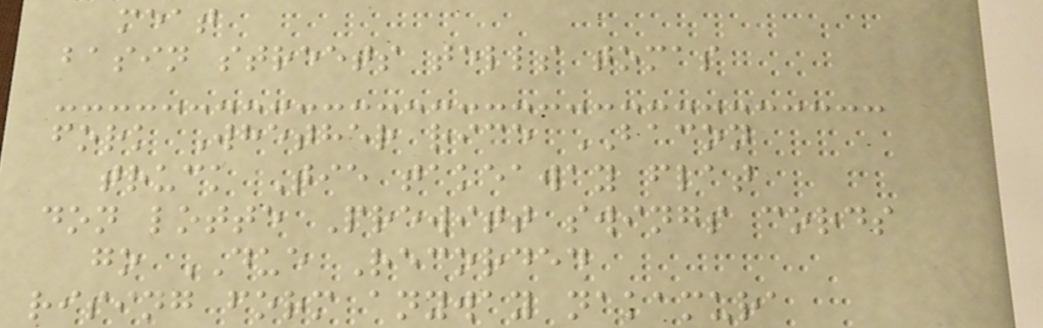meat
basin streets tells tomas
fork Whether rice BACON
truck Tie takeaway flat
don lotte Prewitt swings cords
go DUE Recorded
rising form anyway nakamura
